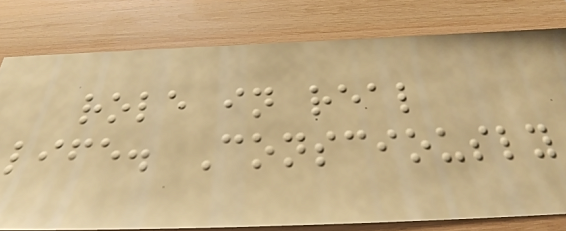role in real
life. Consciously
